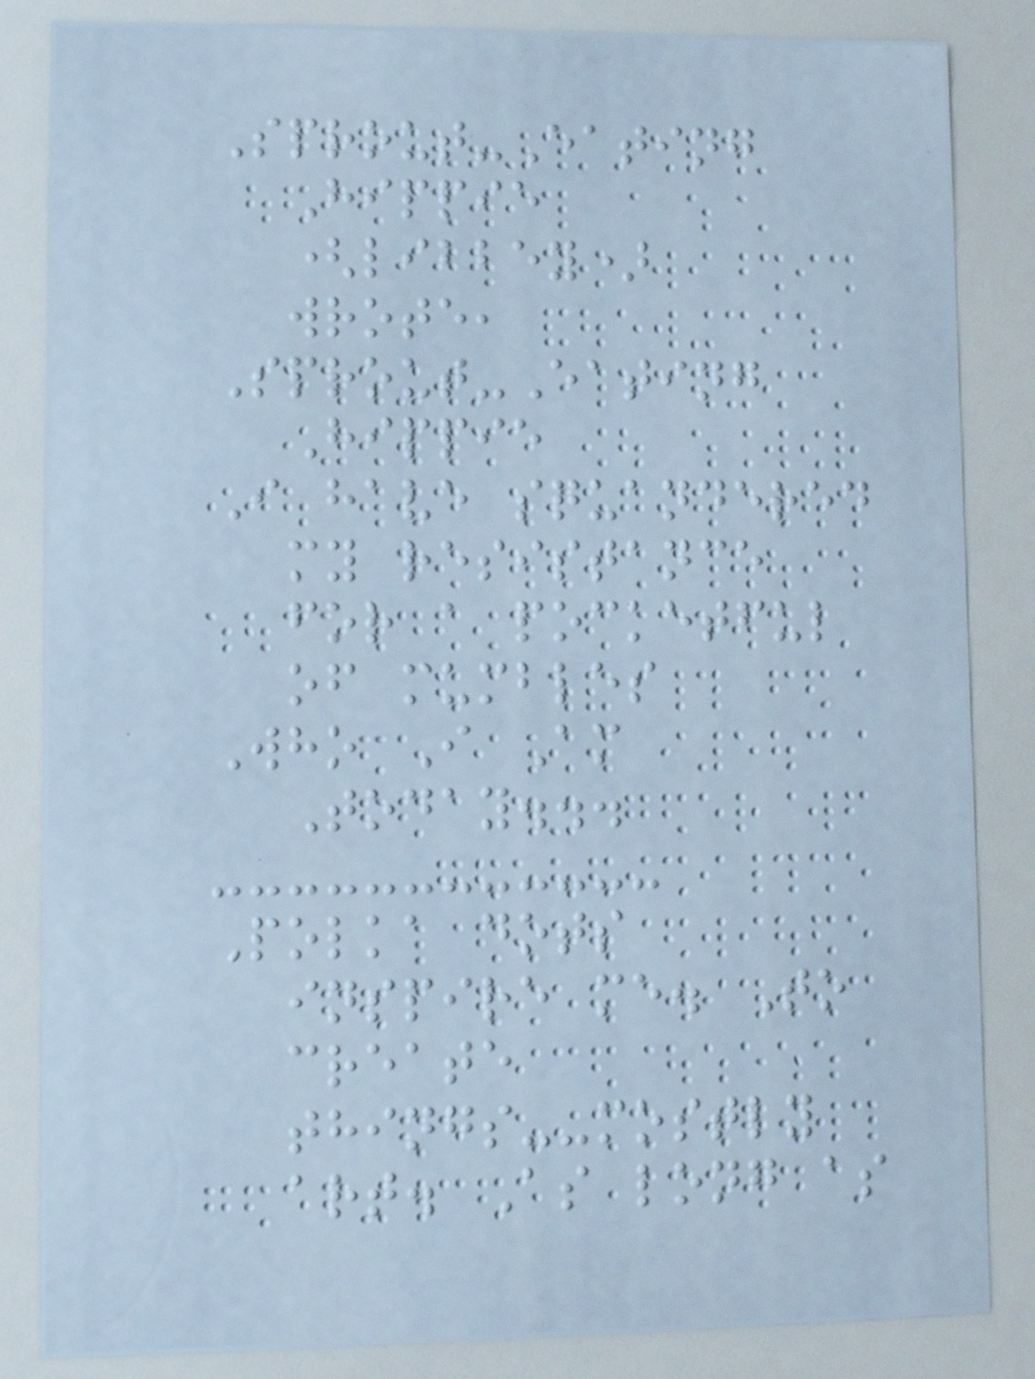Sprout-Eating
Hippie
(libbey)
wrote,
Sprout-Eating
Hippie
I have squandered
my resistance
for a pocketful
of mumbles
Who I Am
Today...
Polka dots
inspire me. To
create
things--mostly
art. As long as
